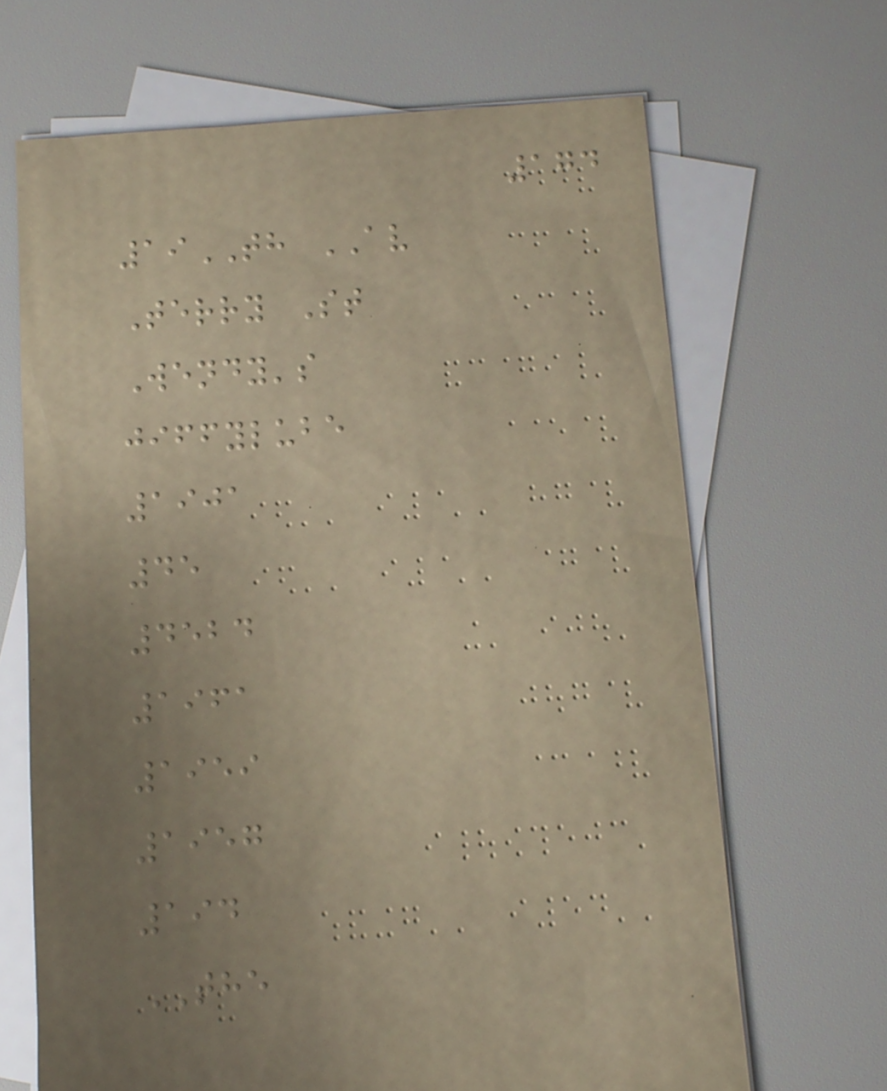174
19TH AV
Terry St
Wendy's
jiffylube
1901
45
4524
1961
1959
1957
194
THE
